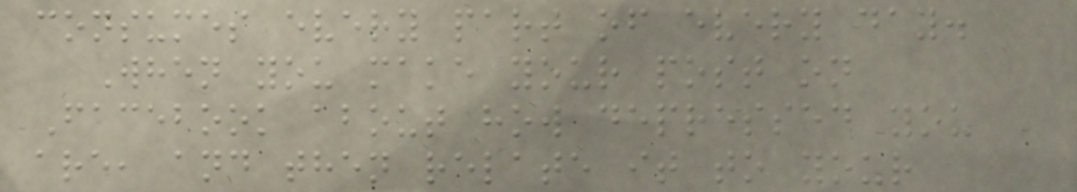consumes every part of every day.
When you make your post on
Facebook about how depressed you
are, and then relate it to your
